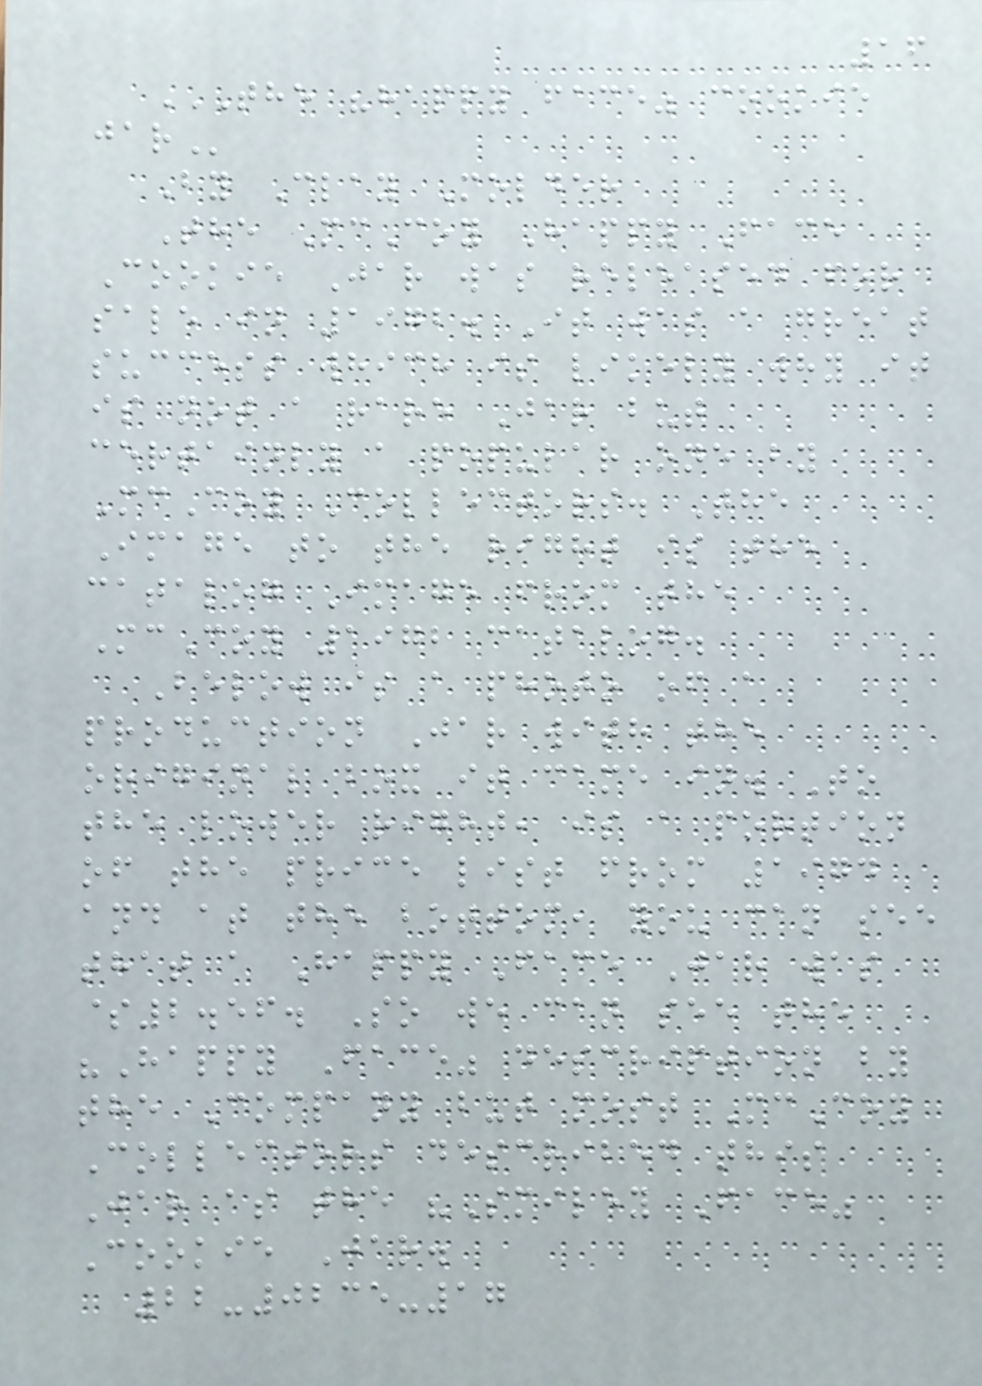16
THE "HAPPY FACE" COOKIE
JAR
By Clay Molder
The McCoy Happy Face
Cookie Jar was released for
sale in 1972. It was a great
success which is likely why it
is not a rare Jar but
certainly a popular one by
McCoy Collectors. The
Image to the right is the
catalog Image from the
McCoy 1972 catalog.
Below is a photo of a
production Jar with the
original box it came in. To
the lower right, is a portion
of the price list from 1974
and at the bottom, you can see
that a Happy Face Jar was
$2.56. So we can see the
"Happy Face" description by
the Company but most McCoy
Collectors described this
Jar as the "Smiley Face"
Cookie Jar.
22-0235-17
